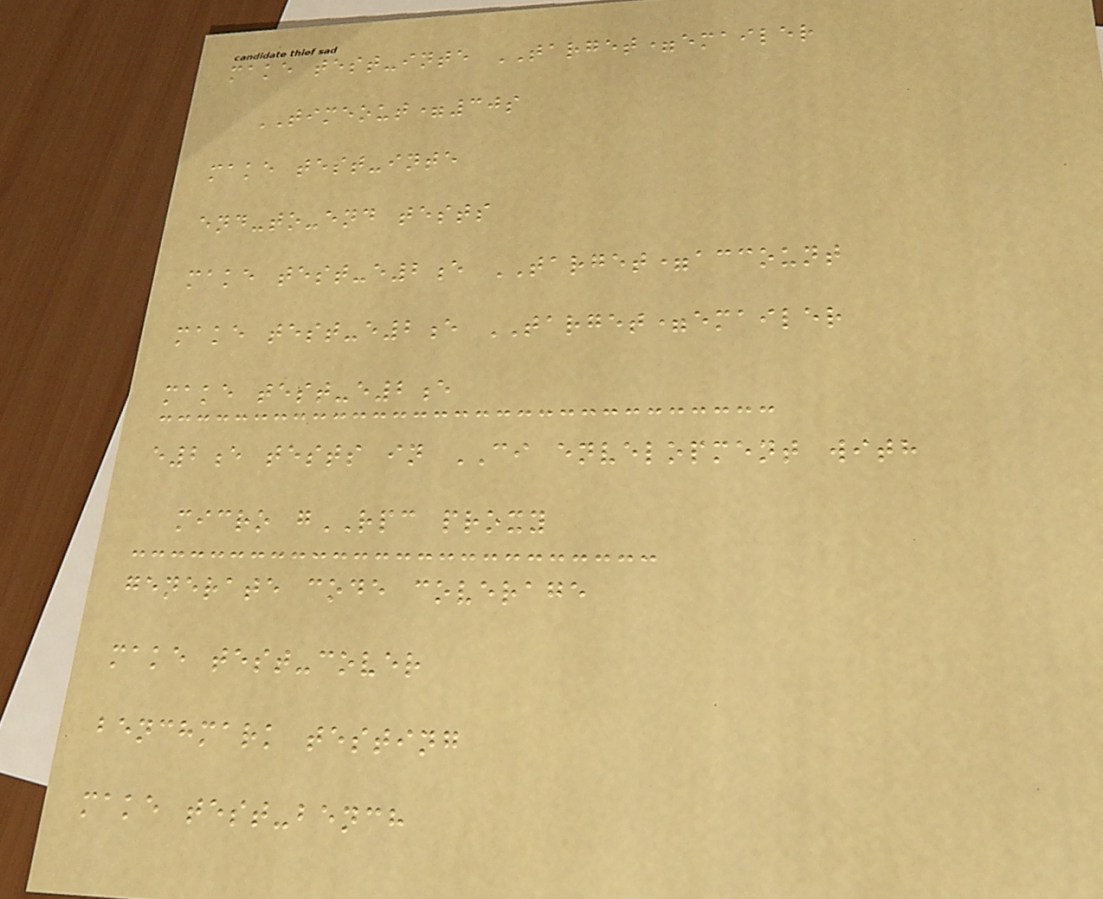make test-inte TARGET=emailer
TIMEOUT=30s
make test-inte
end-to-end tests
make test-e2e TARGET=account
make test-e2e TARGET=emailer
make test-e2e
e2e tests in CI envelopment with
micro gRPC proxy
generate code coverage
make test-cover
benchmark testing
make test-bench
